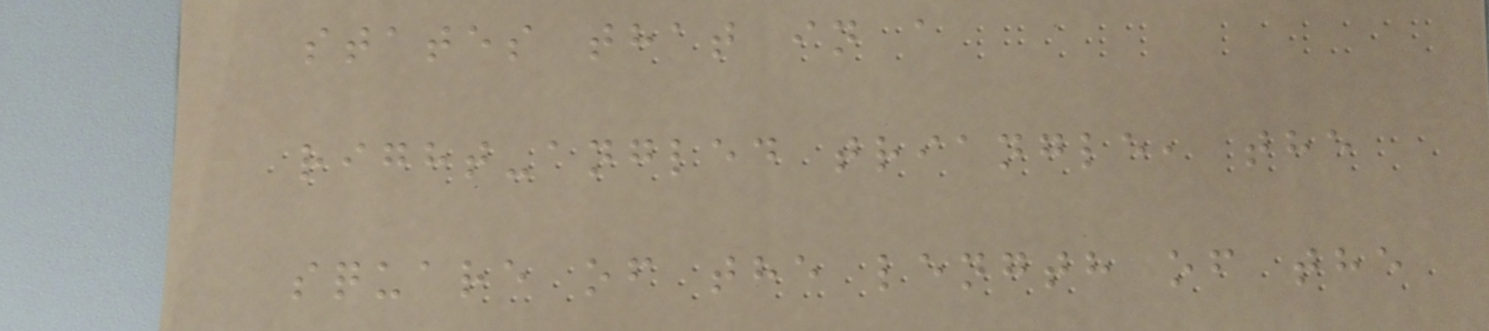states that in a
right-angled triangle, the
square of the length of the
